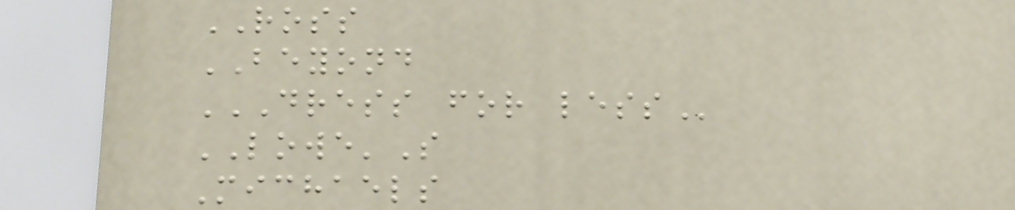ROSS
BEYOND
DRESS FOR LESS
LOWE'S
Michaels
